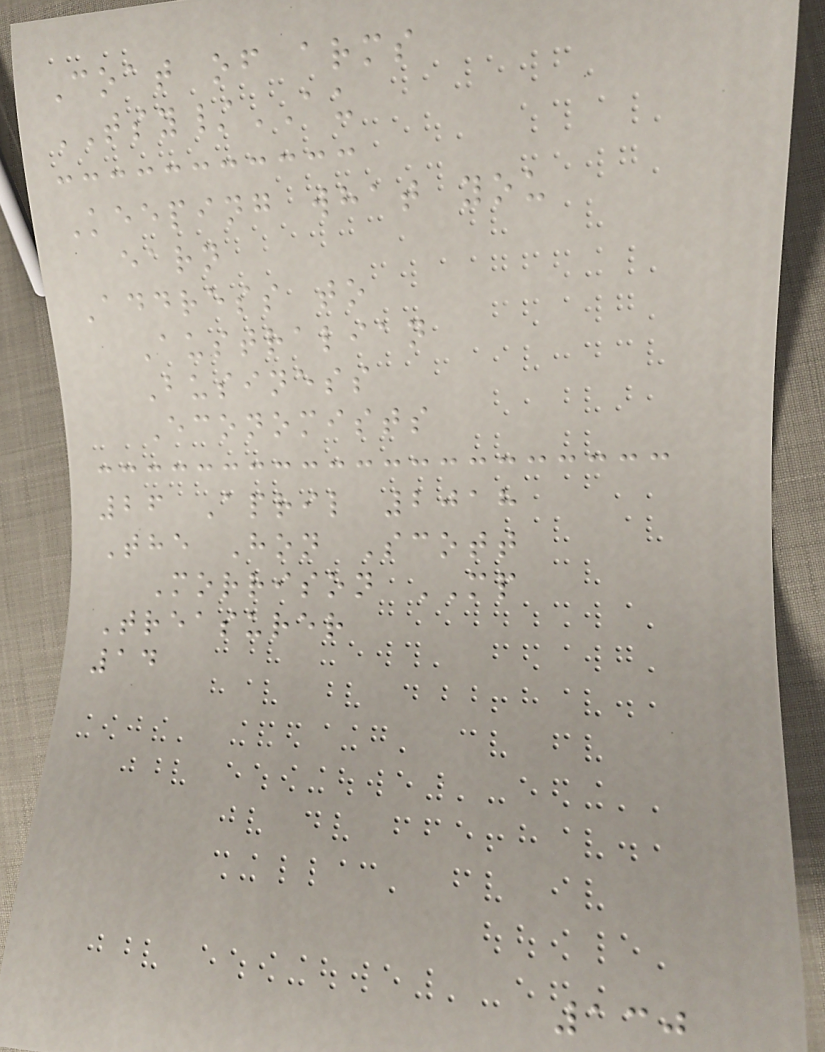Coat of arms
TSY/AU
Keeping what you
earn
Address to
Australian
Business
Economists
26 April 2018
The Hon Scott
Morrison MP
Treasurer
14
130
